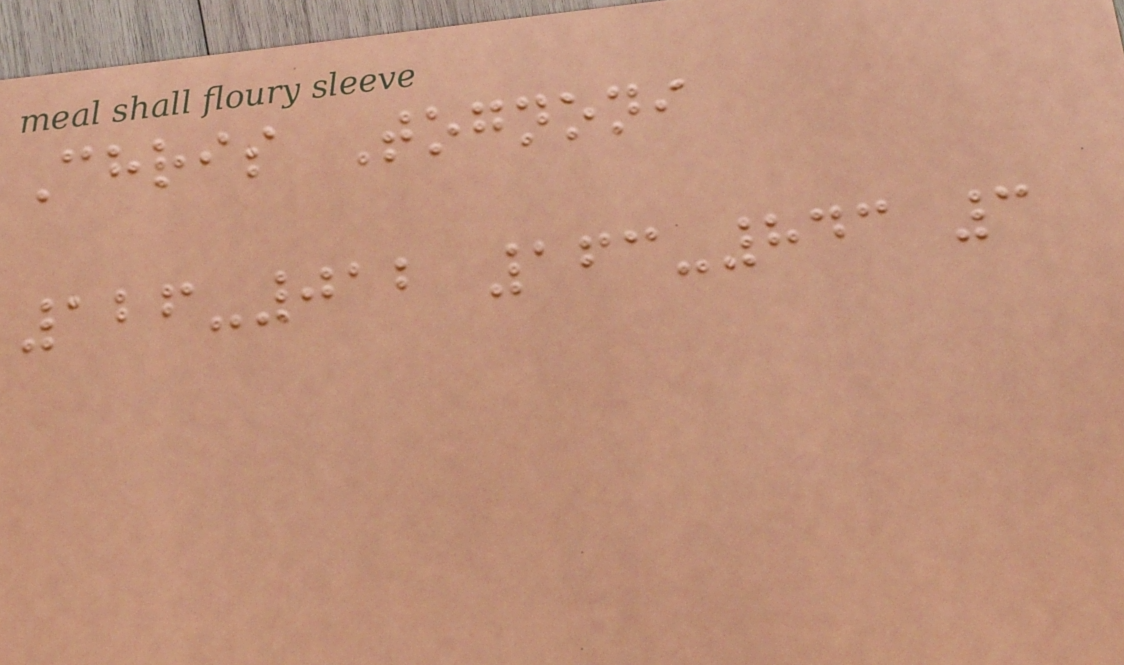Chris Tognoni
126-012 163-843 3
